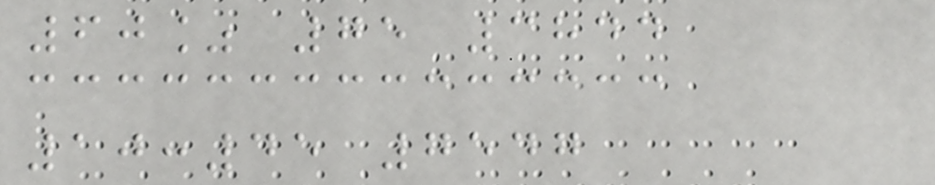60% 75 3844
10:45 7547
